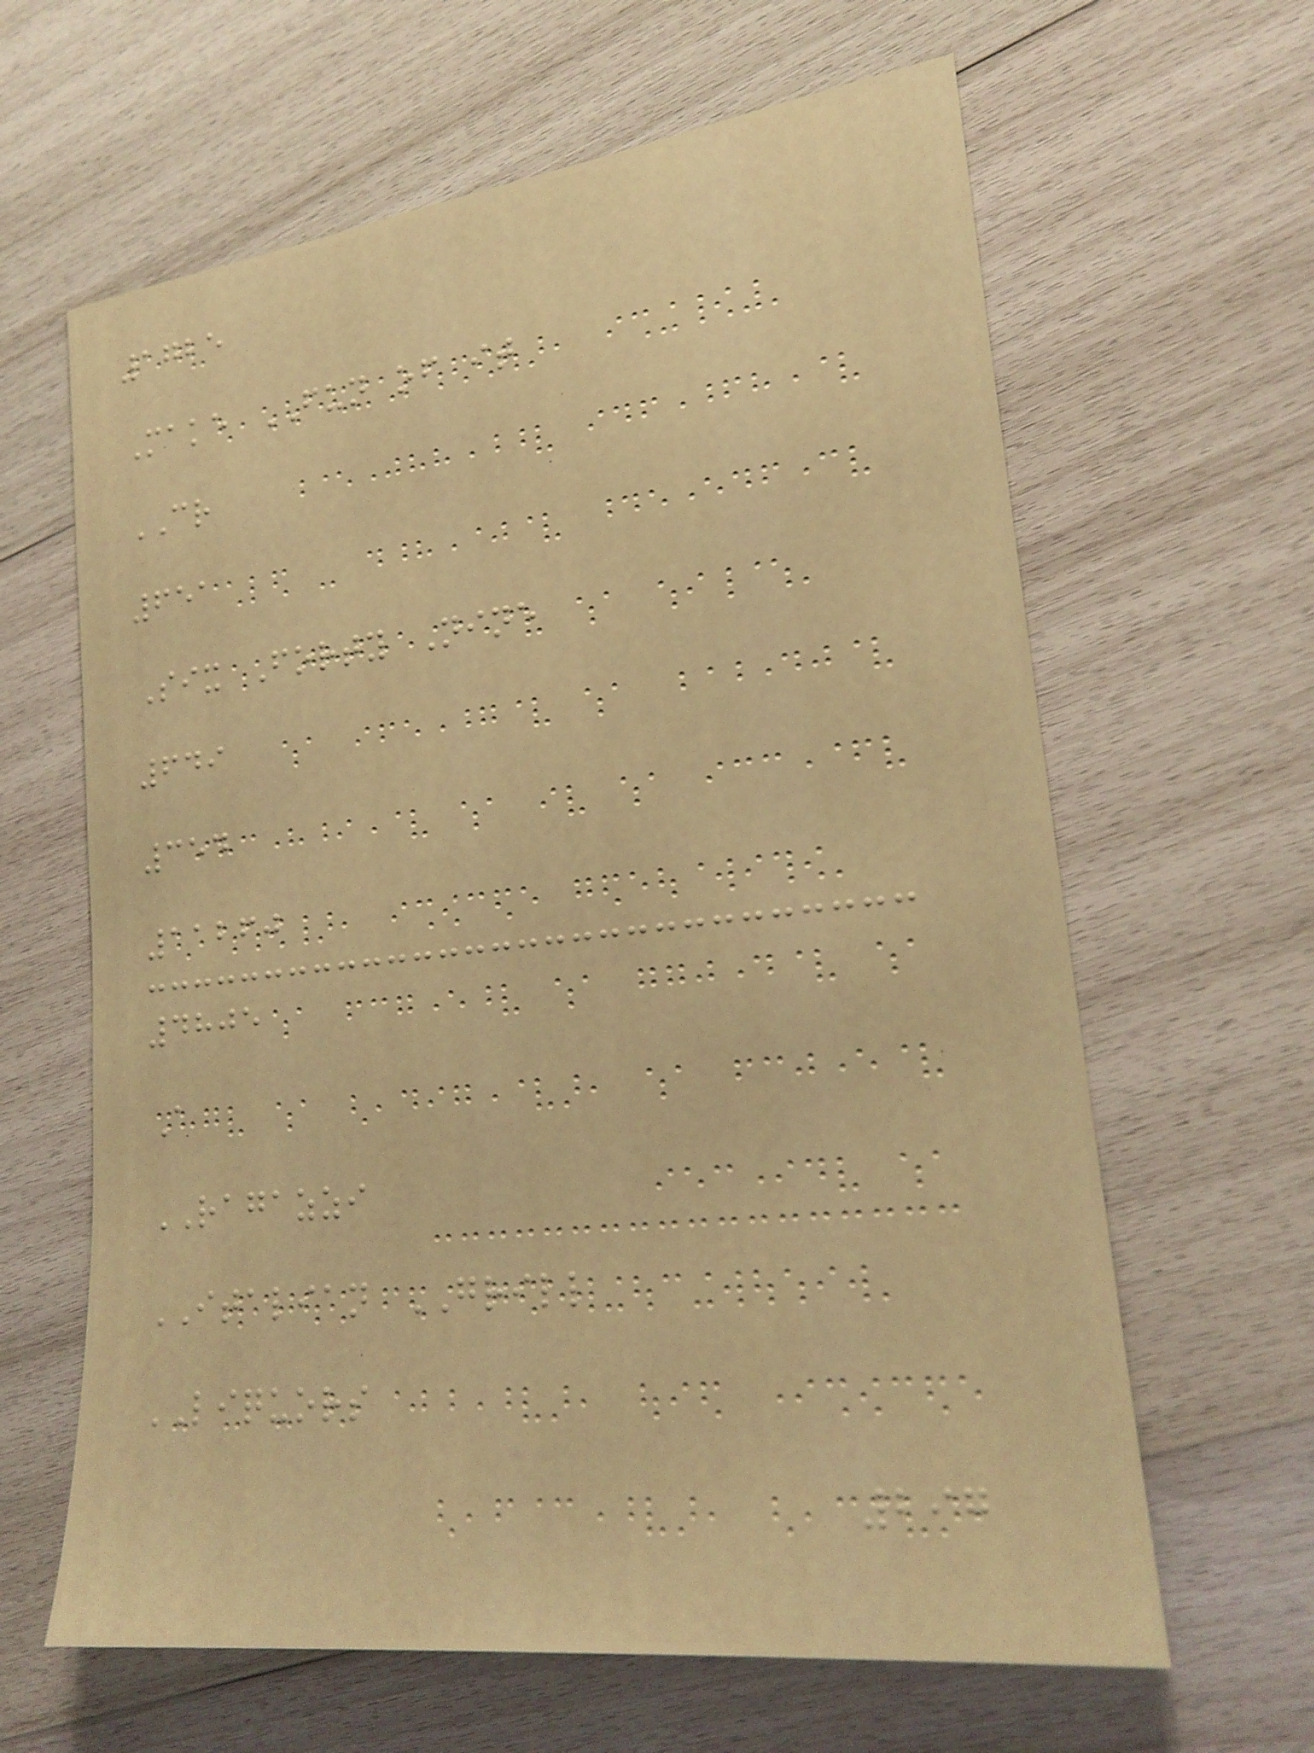1725
Make FUN of it
CR
651
Six Forty Nine
649
354
11260
4805
A
RAGAZZI
ITALIAN GRILL
LIQUORS
297
